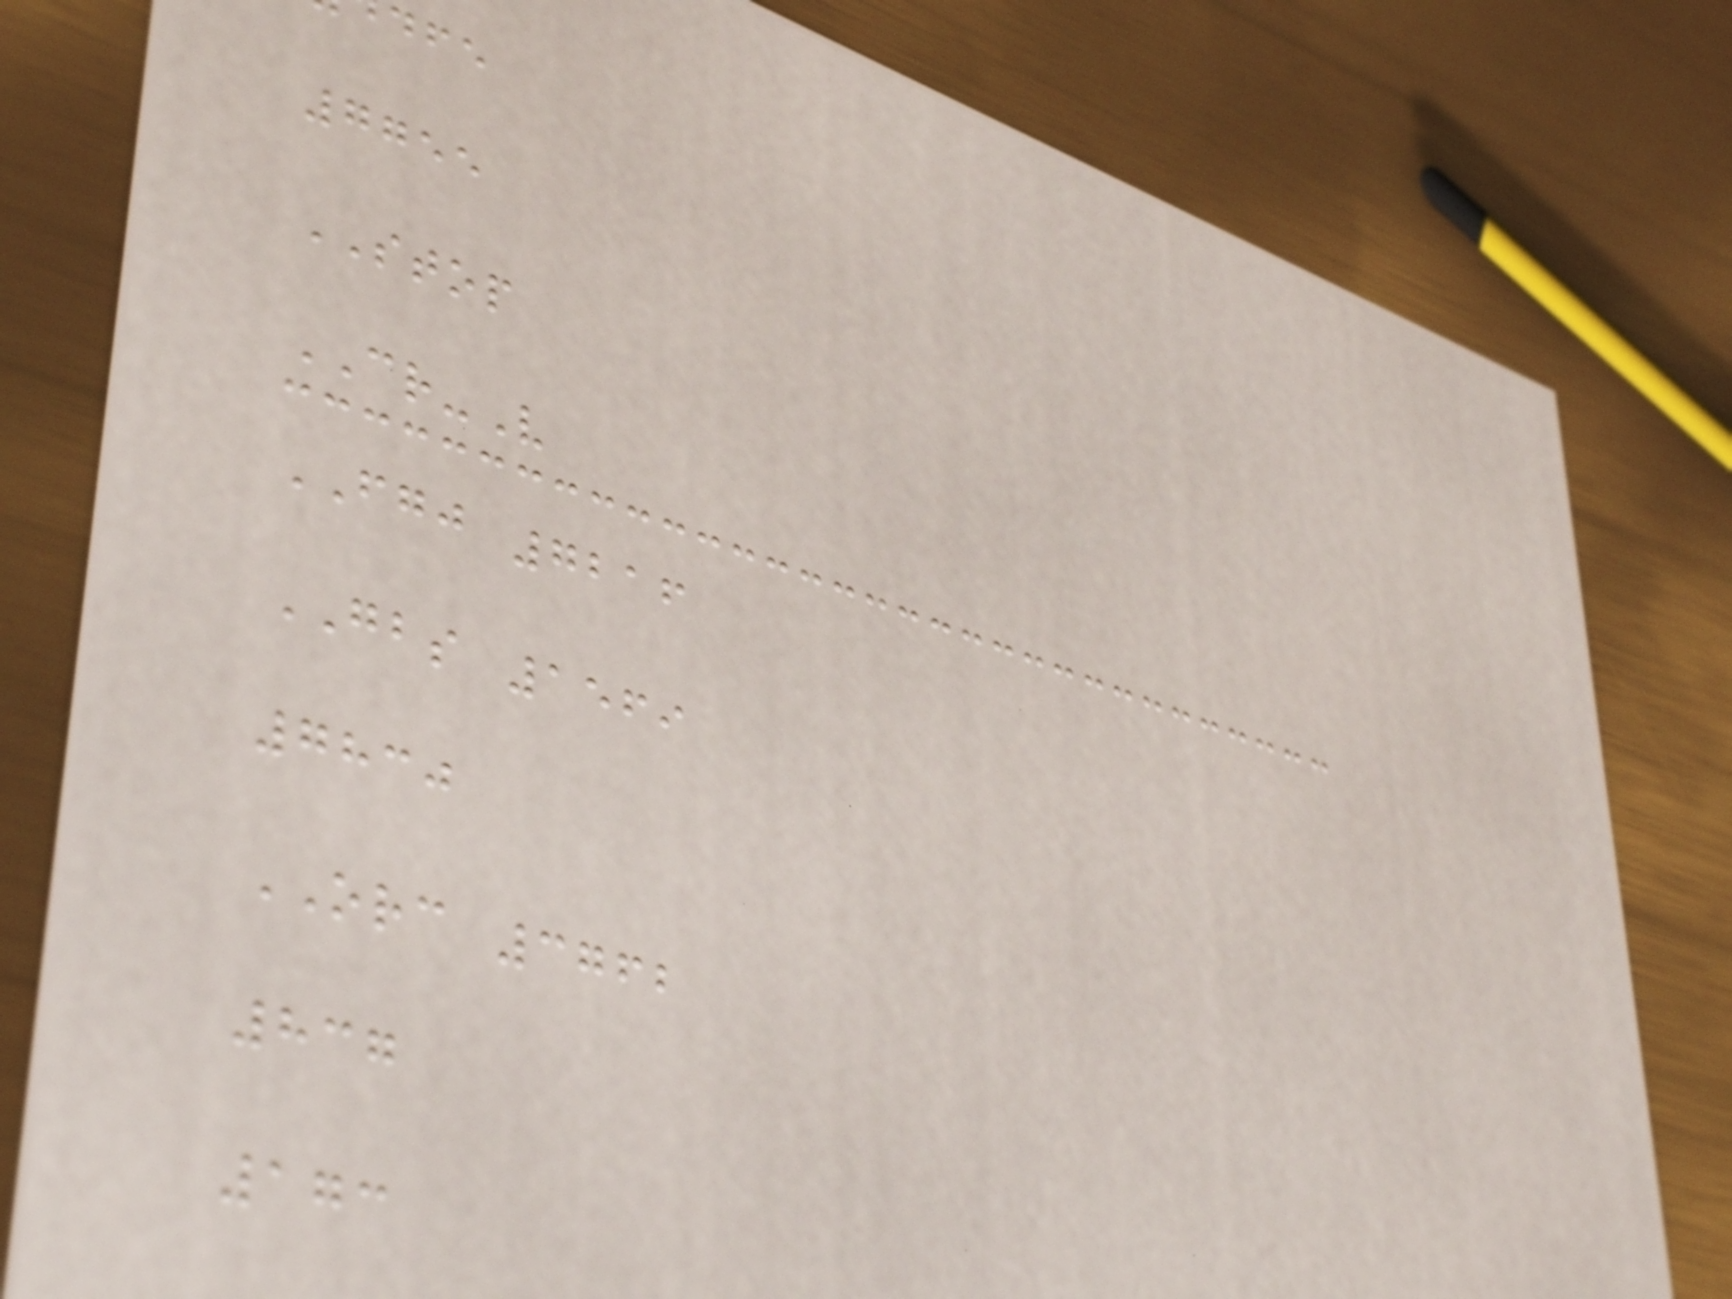7755
STOP
CR-V
FGJ 7216
GBS 1569
7830
ORC 3762
837
173
